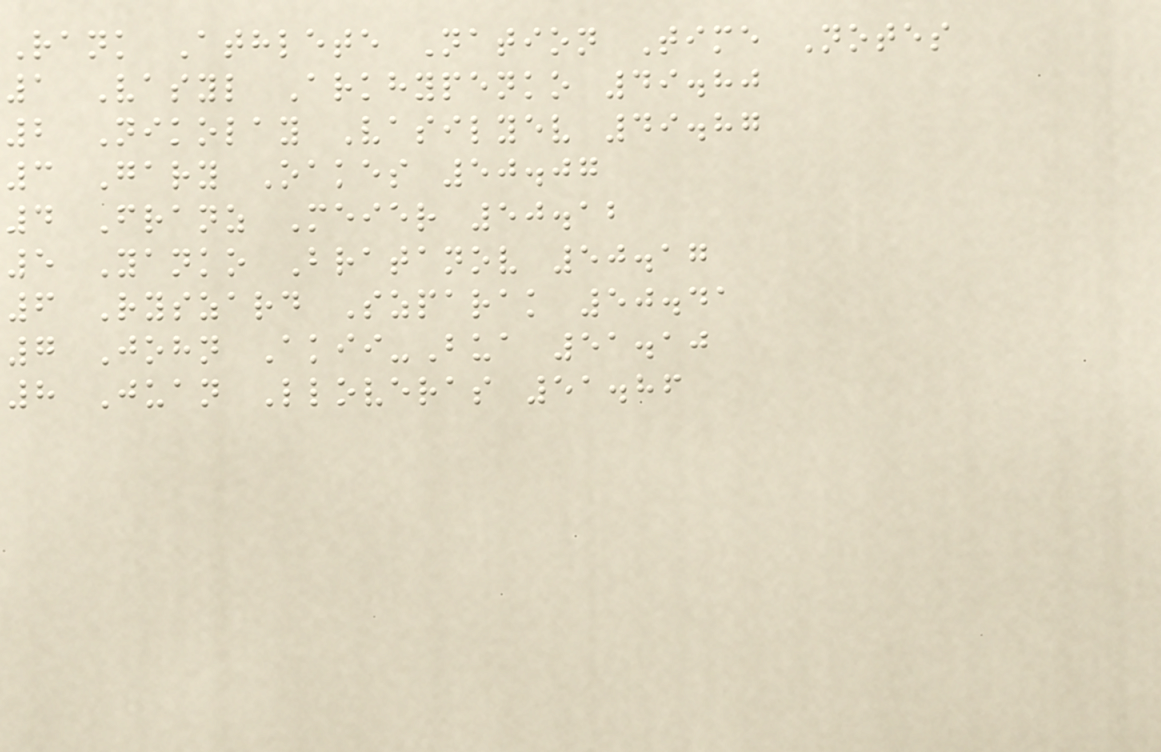Rank Athlete Nation Time Notes
1 Vasyl Arkhypenko 49.80
2 Nikolay Vasilyev 49.87
3 Gary Oakes 50.07
4 Franz Meier 50.12
5 Yanko Bratanov 50.17
6 Ryszard Szparak 50.41
7 John Akii-Bua 51.10
8 Juan Lloveras 51.86
